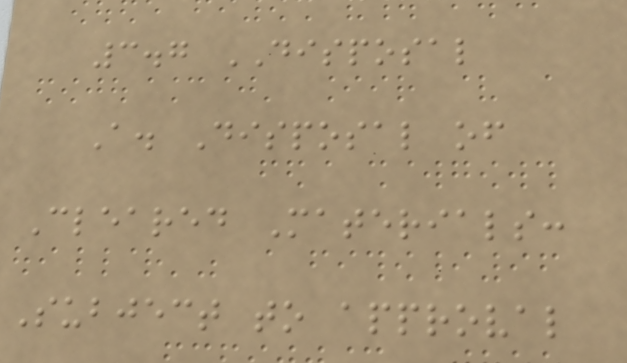3.7 DISPOSAL
A. Disposal of
Cleared Materials:
Subject to approval
